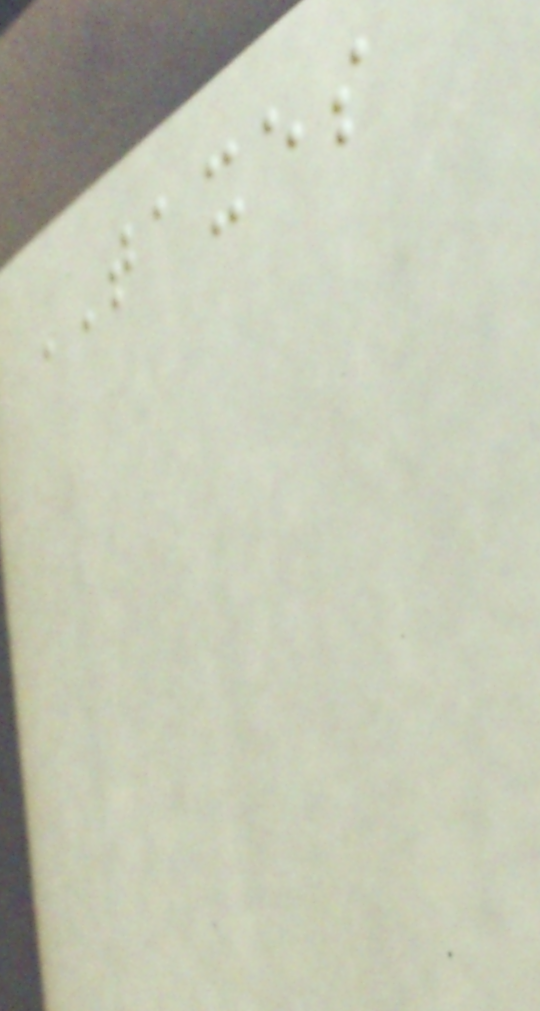TAXES
